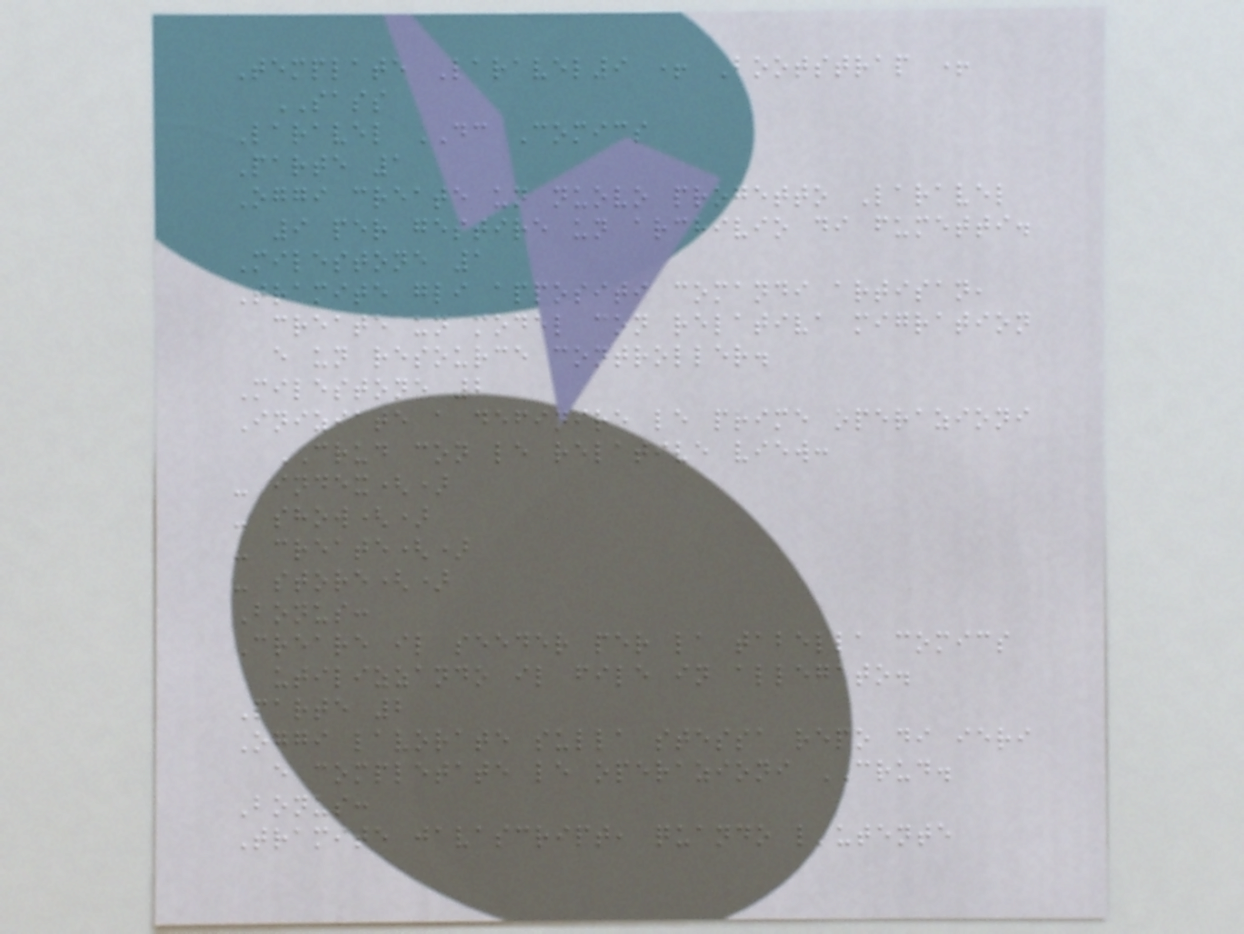Template Laravel9 + Bootstrap +
SASS
Laravel DC Comics
Parte 1
Oggi create un nuovo progetto Laravel
9 per gestire un archivio di fumetti.
Milestone 1
Tramite gli appositi comandi artisan,
create un model con relativa migration
e un resource controller.
Milestone 2
Iniziate a definire le prime operazioni
CRUD con le relative view:
- index()
- show()
- create()
- store()
Bonus:
Creare il seeder per la tabella comics
utilizzando il file in allegato.
Parte 2
Oggi lavorate sulla stessa repo di ieri
e completate le operazioni CRUD.
Bonus:
Tramite javascript, quando l'utente
